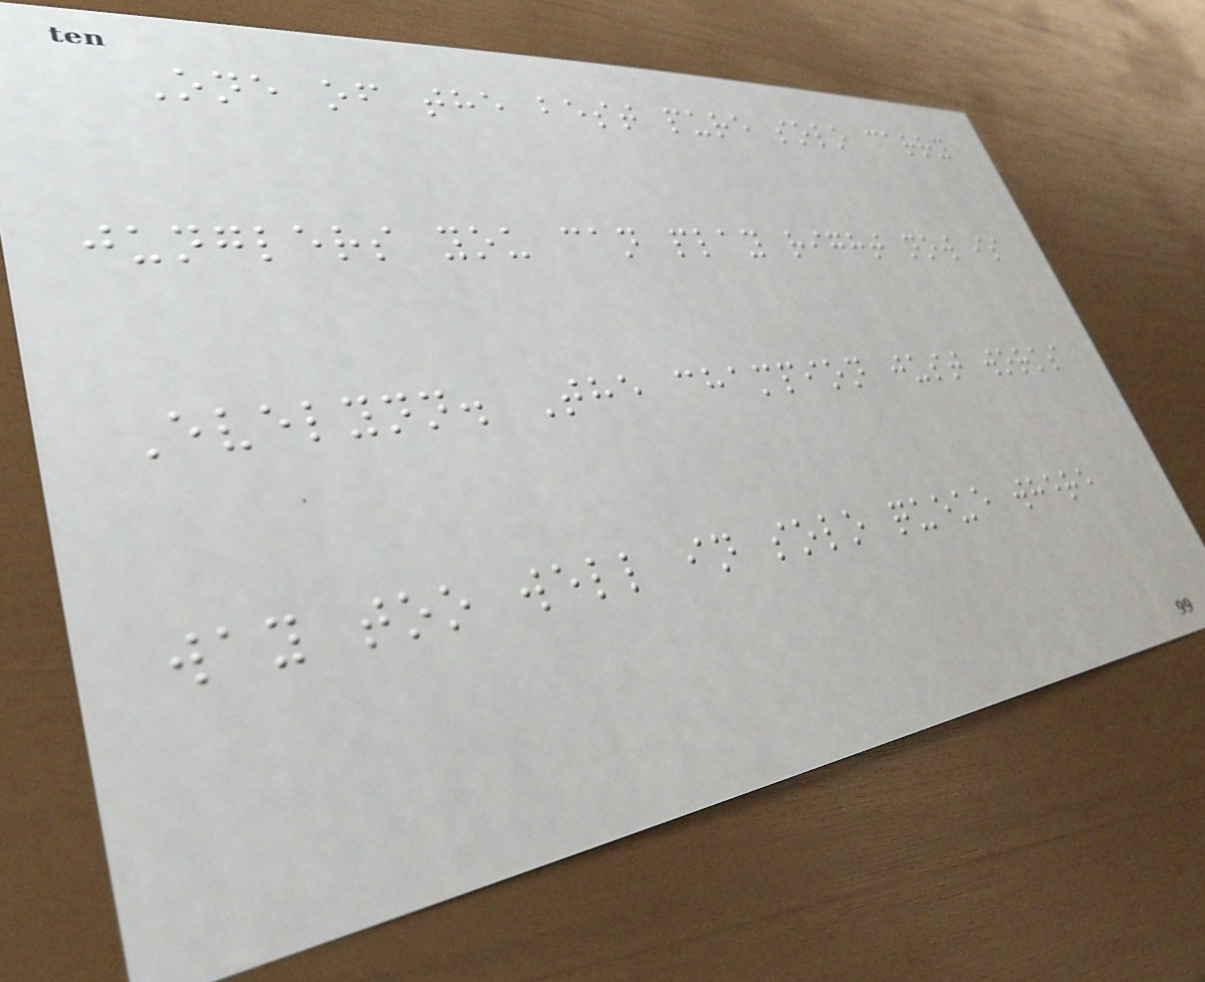One of the best pure solo carry
junglers you can play right now is
Evelynn. The champion just works
way too well in solo queue where
